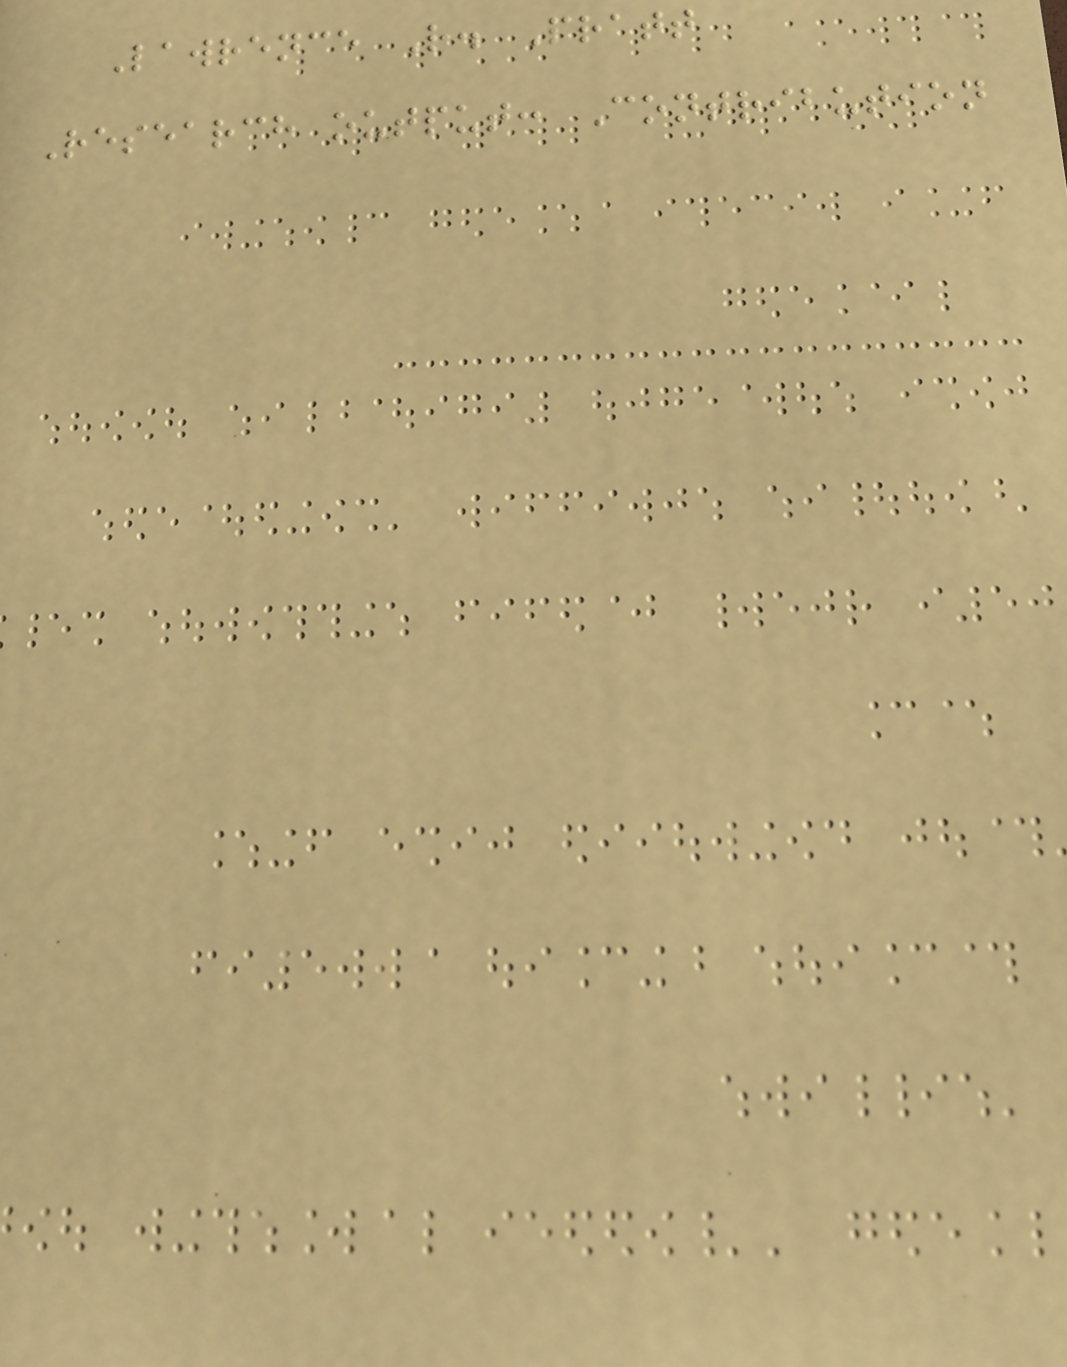Lawrence R. Pratt
Research output: Contribution
